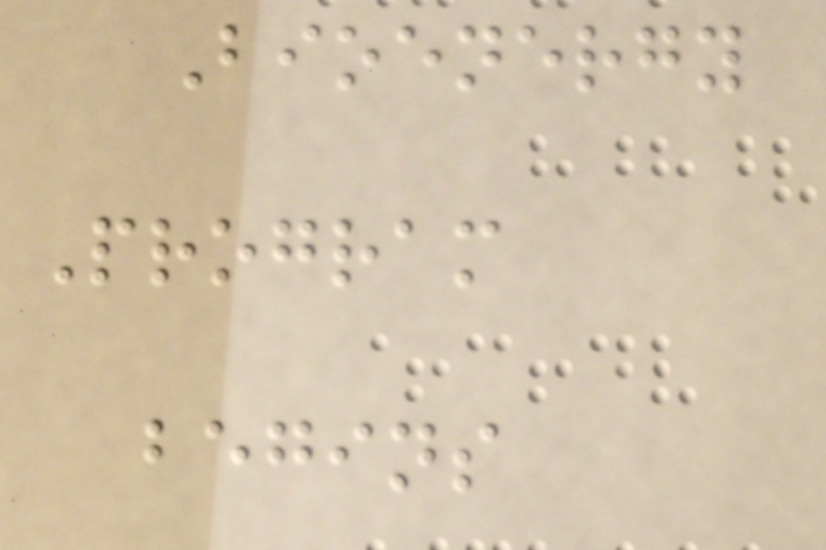Bioenergy
Program
begins
